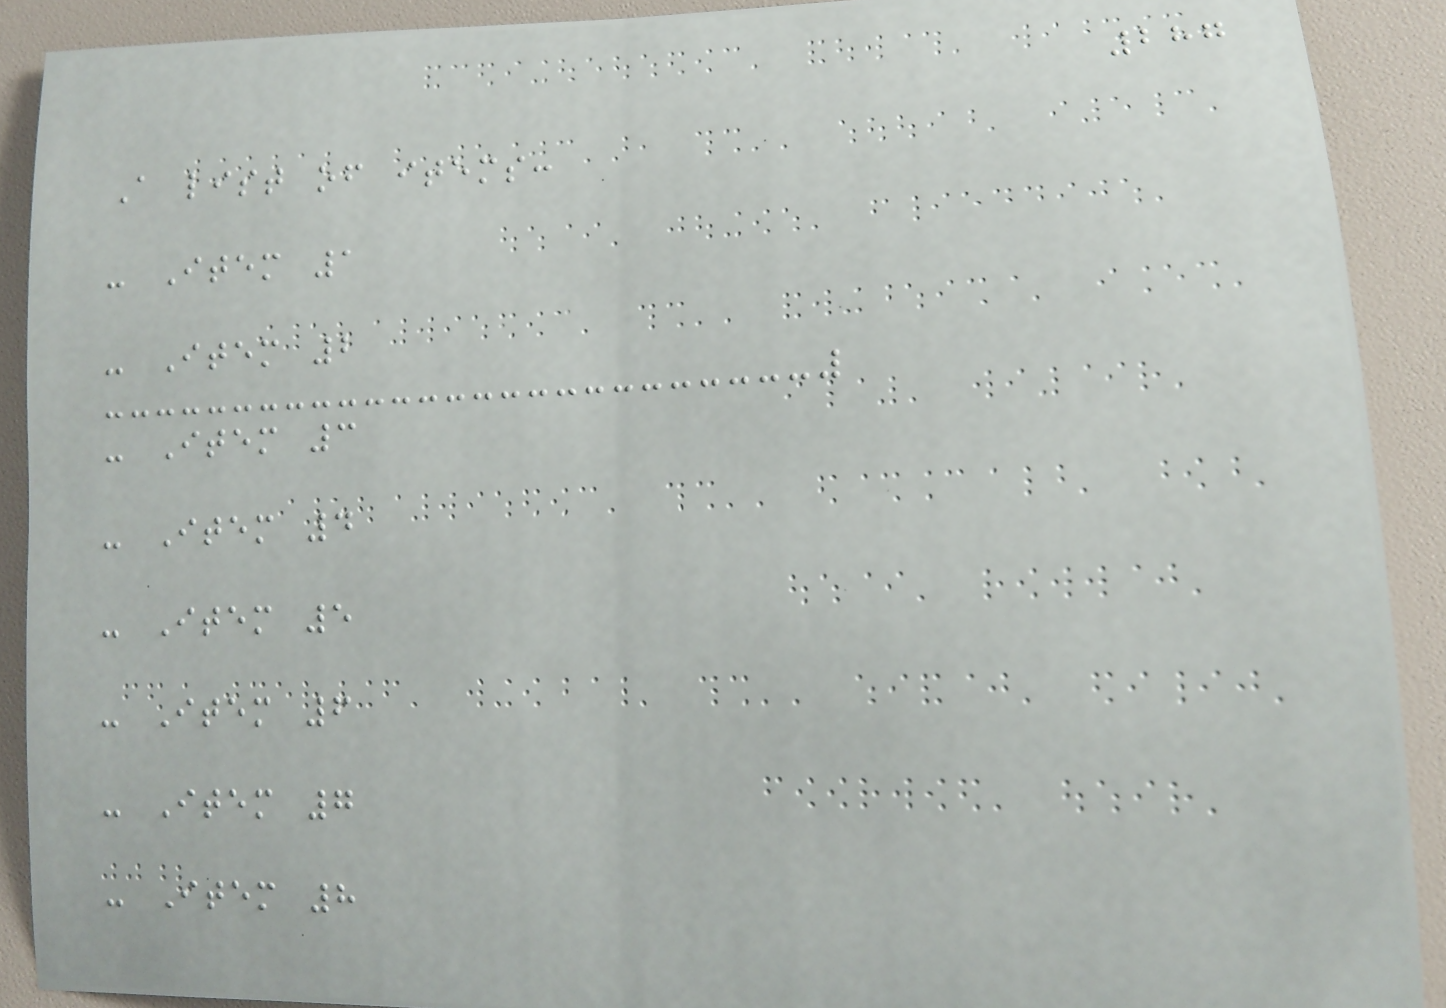287
A list of items:
- Item 1
- Item 2
- Item 3
- Item 4
- Item 5
- Item 6
- Item 7
- Item 8
